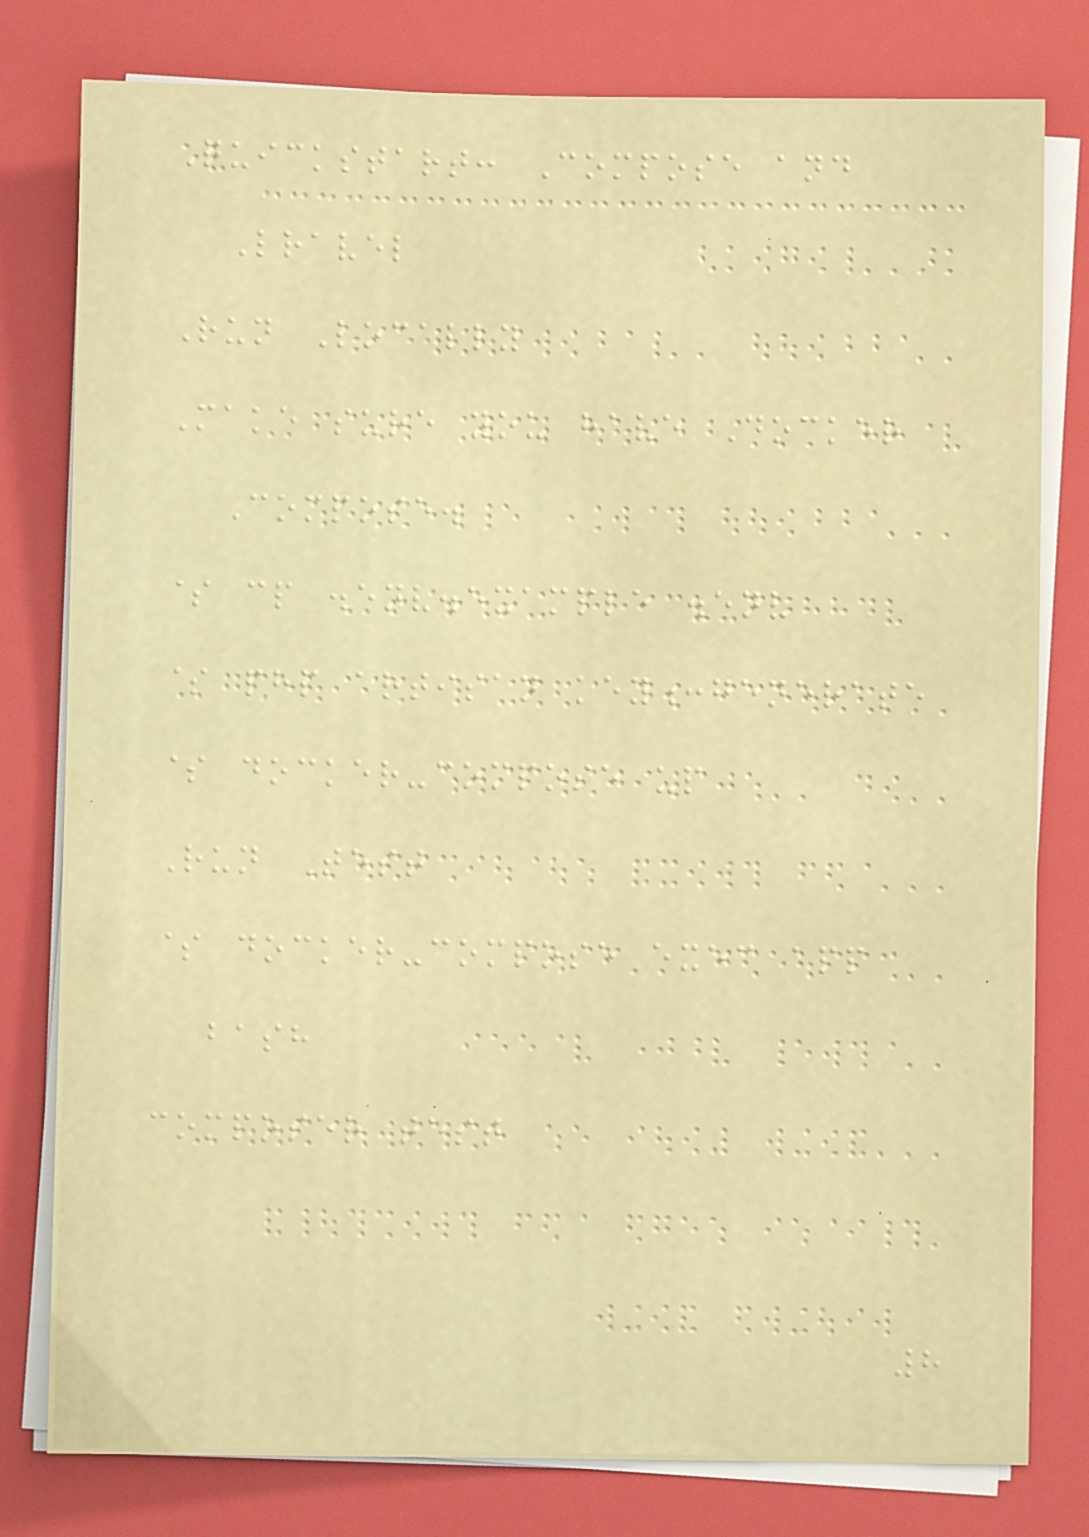Quickstart: Compose and
Lravel
Run Locally
Make sure you have Docker
Compose.
$ cp .env.example .env
$ php artisan key:generate
$ docker-compose up
Run Test
$ docker-compose exec app
bash
composer test
8
